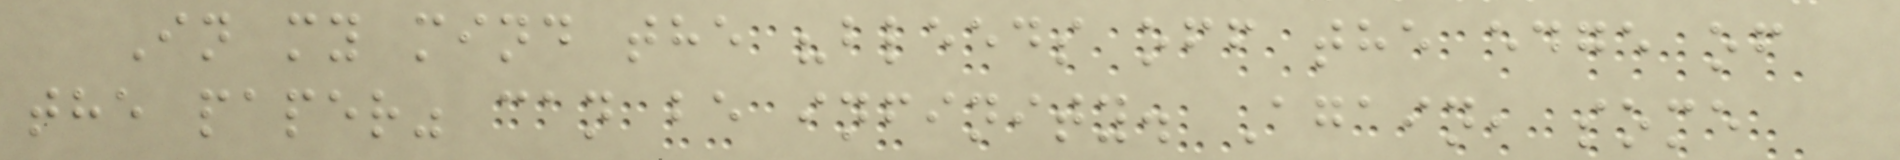In my mind the "bleeds off the edge of
the paper" can be infinity. Again, some
